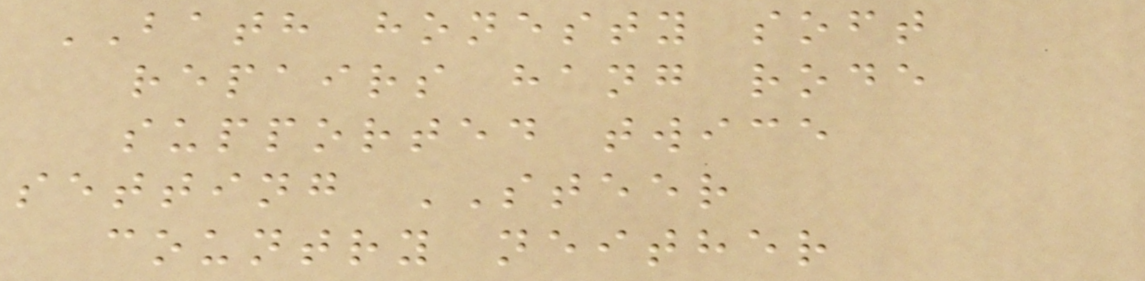BATH honesty soft
repairs hang rode
supported twice
setting STEER
country neither
